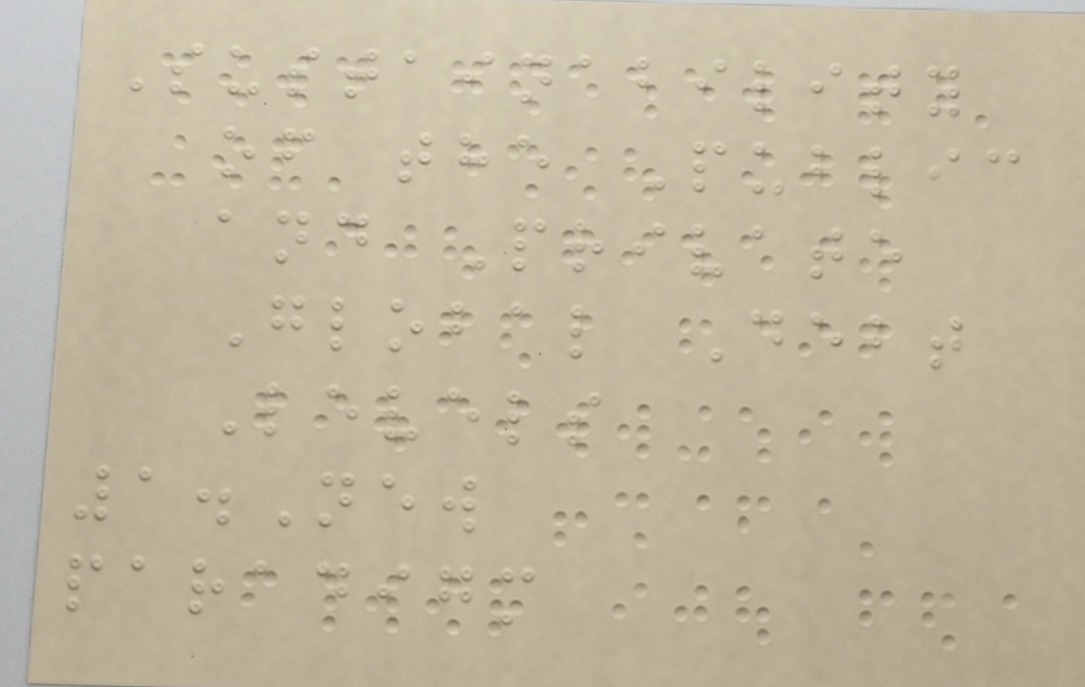Sustainability
of the Public
and Private
Global Debt
Levels
1.New
paradigm
